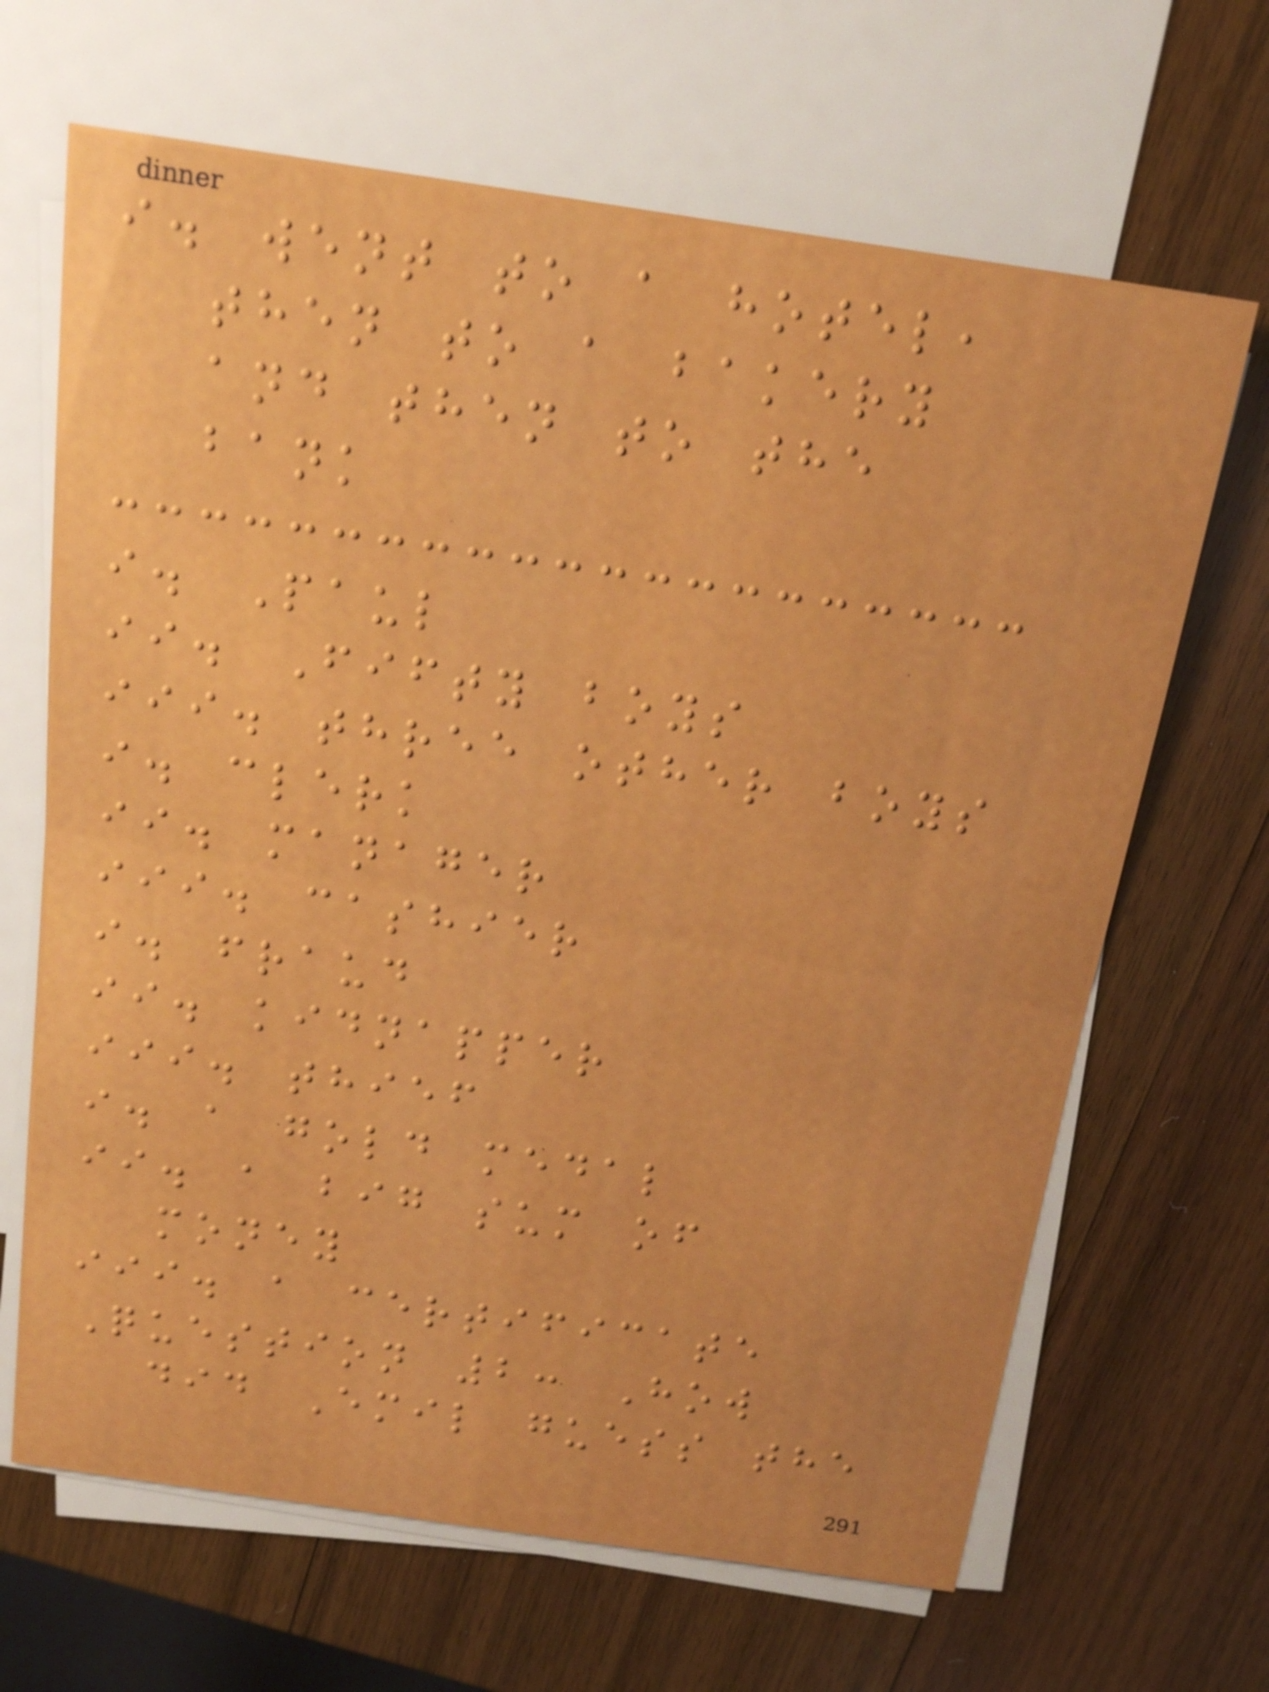i. went to a hotel,
then to a bakery
and then to the
bank
i. Paul
ii. Fifty boys
iii. three other boys
i. clerk
ii. manager
iii. cashier
i. fraud
ii. kidnapper
iii. thief
i. a gold medal
ii. a big sum of
money
iii. a certificate
Question 2: How
did Emil guess the
